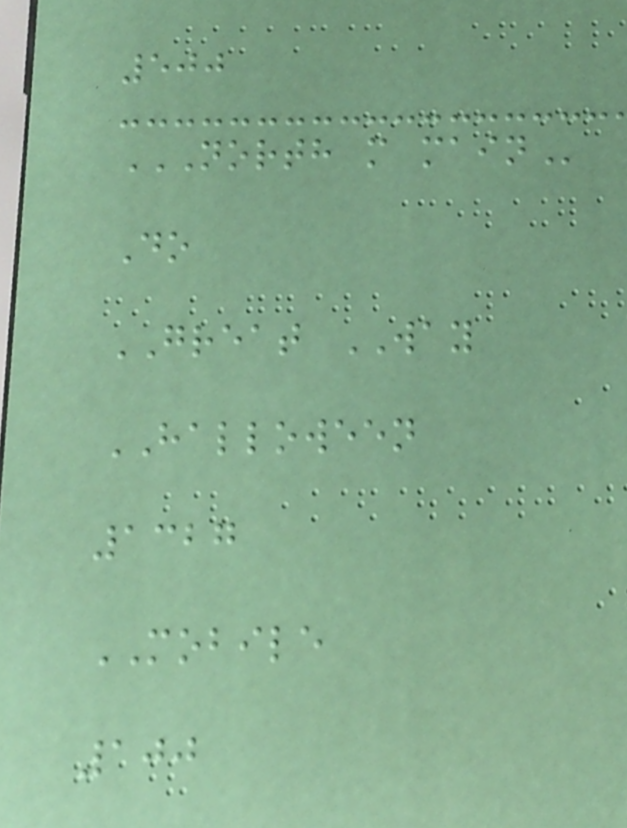500
NORTH M MAIN
Do
GREAT WAY
HALLOWEEN
1327
MOBILE
100
